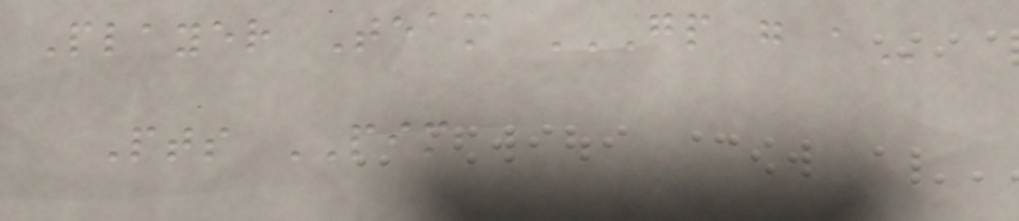Player Team GP G A
Pts PIM
